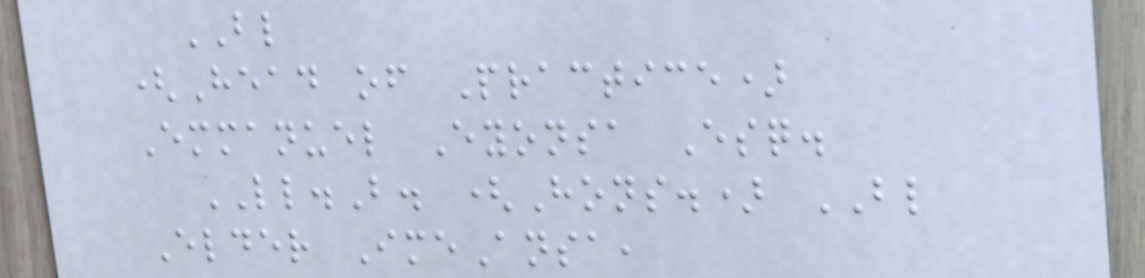BL
(Head of Practice)
Emmanuel Eyonsa Esq.
LL.B. (Hons.) BL
Elder ImeAnsa,
